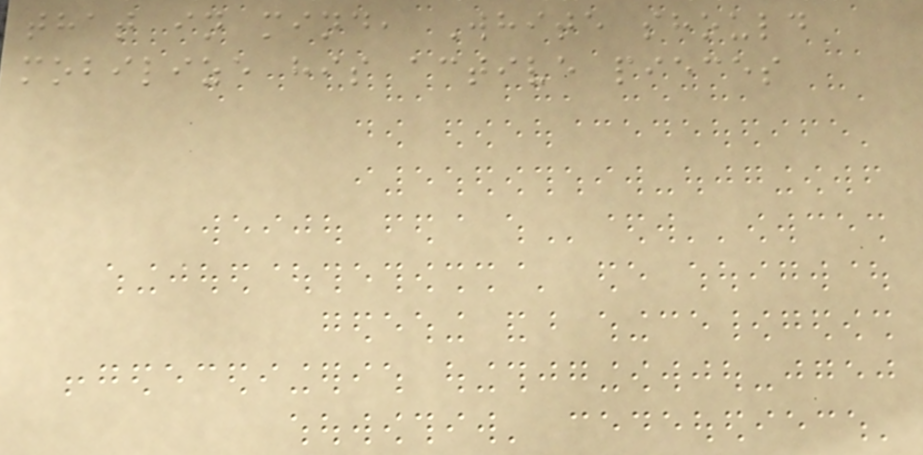that in mind, White should
mobilize his active pieces
